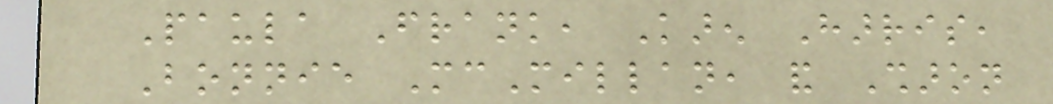Paula Frank, Karen Harris,
Bonnie McMillan, and Sharon
